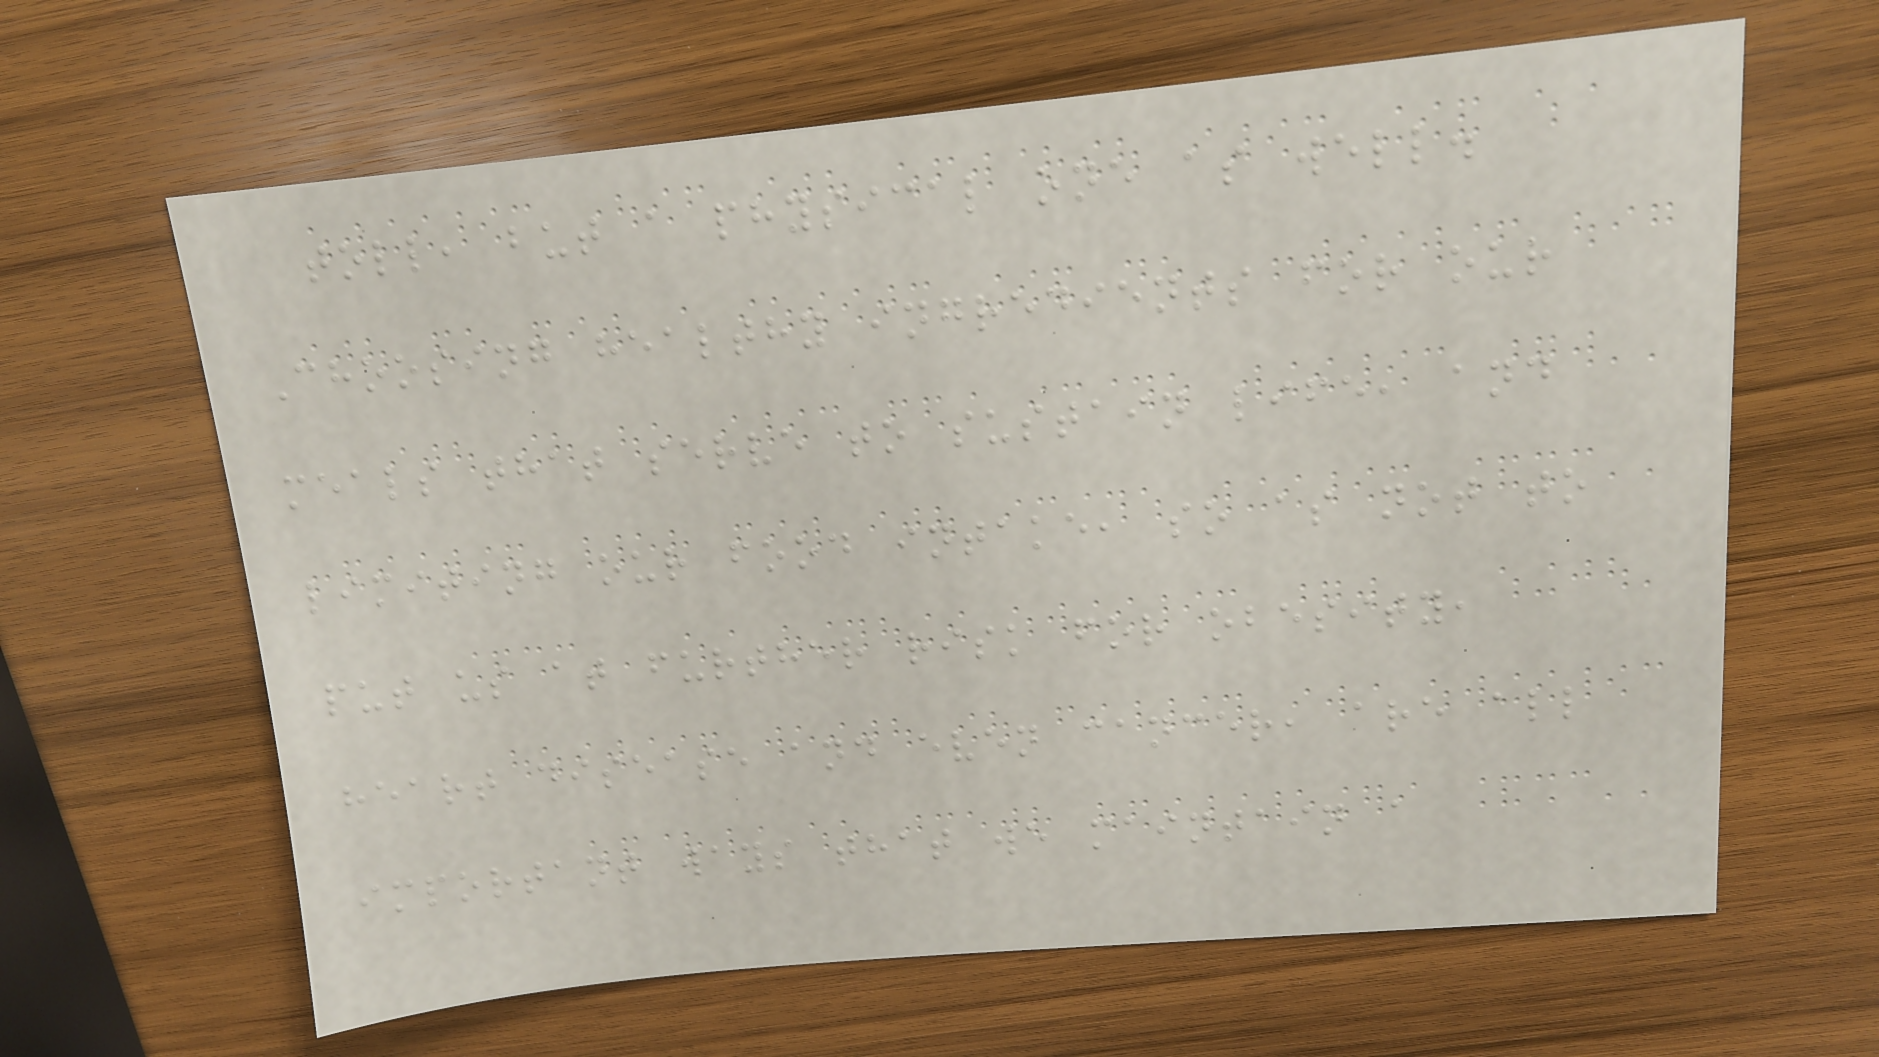toll, but a physical one as well.
Choosing healthy ingredients for our
meals that serve to sustain life, and
limiting our food intake, so as not to
put us at further risk for obesity,
heart disease and even cancer, are all
important ways that we maintain a
